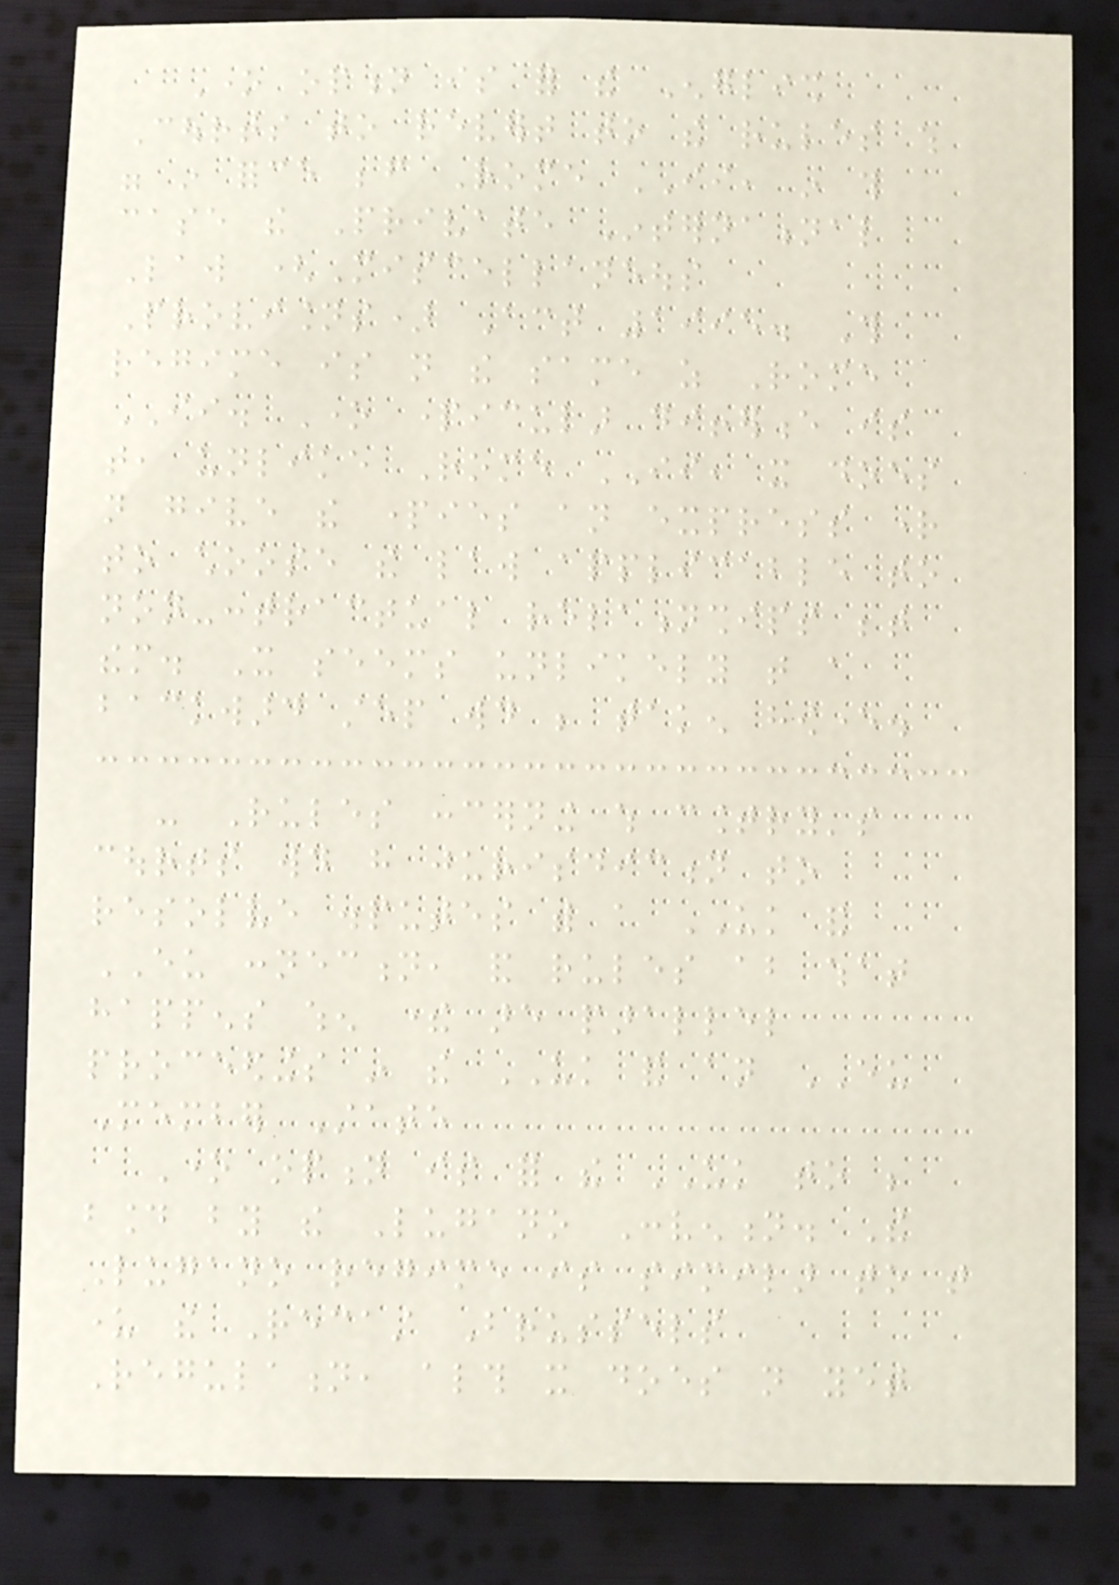One option is for the English
Courts to revert to the rules which
were in force before Rome II, in this
case the Private International
Law (Miscellaneous
Provisions) Act 1995. This
regime is not the same as Rome
II. One particular difference is
that, unlike Rome II, it does
not give the parties an express right
to choose the law applicable to
non-contractual relationships between
them. It seems unlikely that a
backward step would be taken however.
- Rules concerning which country's
courts would have jurisdiction to
resolve disputes with a UK and
EU connection, and rules about what
happens when there are parallel
proceedings in the UK and an EU
Member State
One option is for the UK to be
bound by the Lugano Convention. The
Lugano regime is similar to that
under the Recast Brussels
Regulation, although it does not yet
